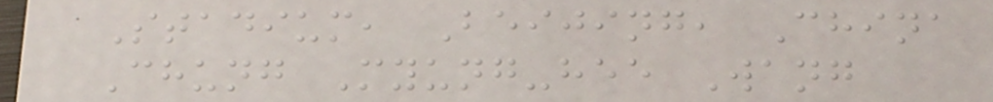Stadium, Beijing, China
Chung Myung-hee Wang
